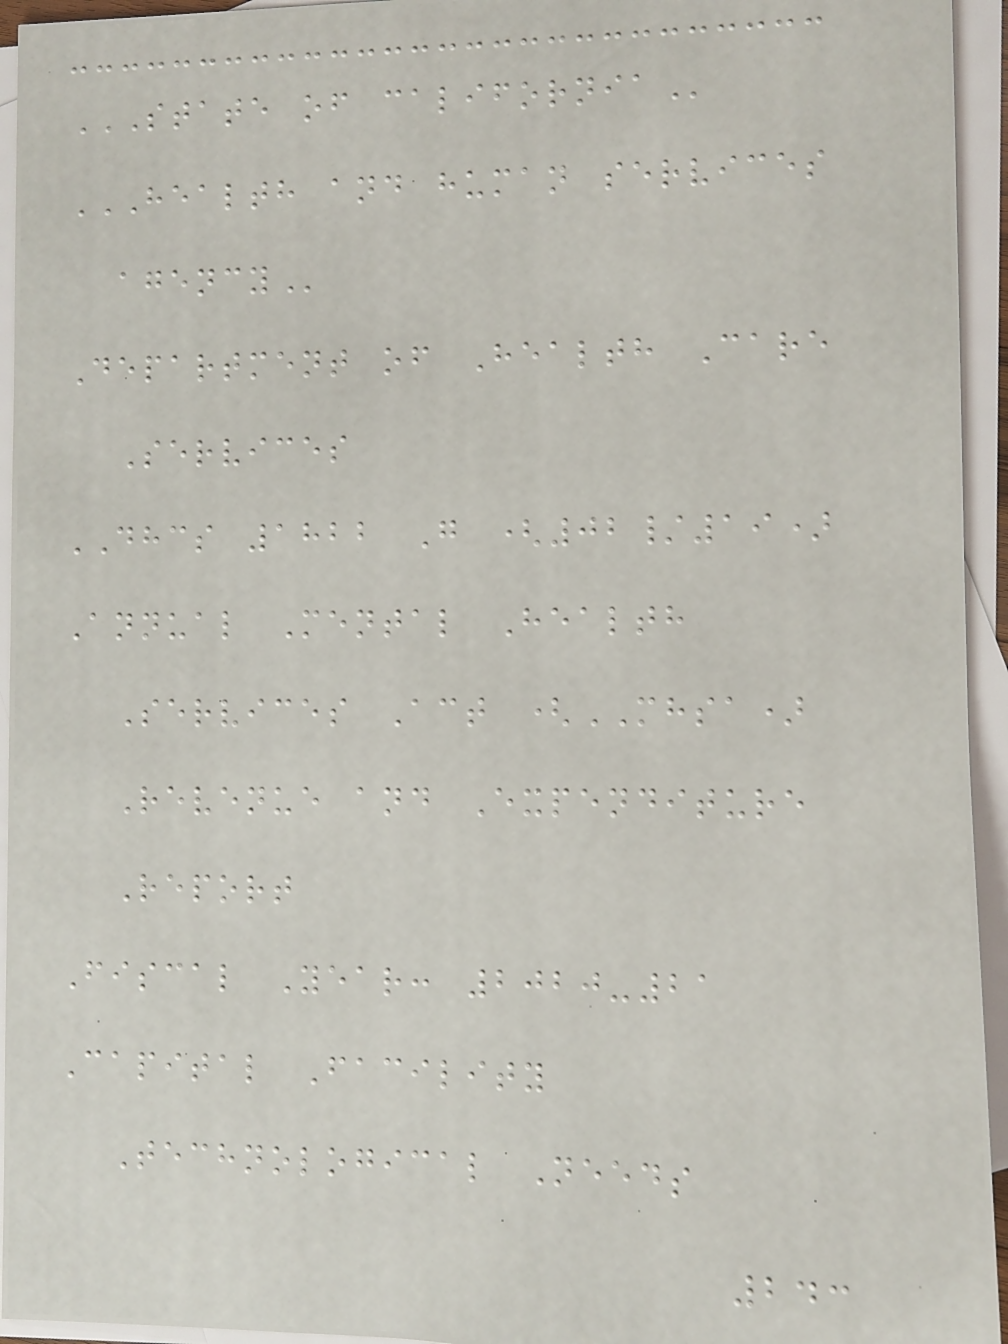STATE OF CALIFORNIA
HEALTH AND HUMAN SERVICES
AGENCY
Department of Health Care
Services
DHCS 1822 G (02/19)
Annual Mental Health
Services Act (MHSA)
Revenue and Expenditure
Report
Fiscal Year: 2020-21
Capital Facility
Technological Needs
243
